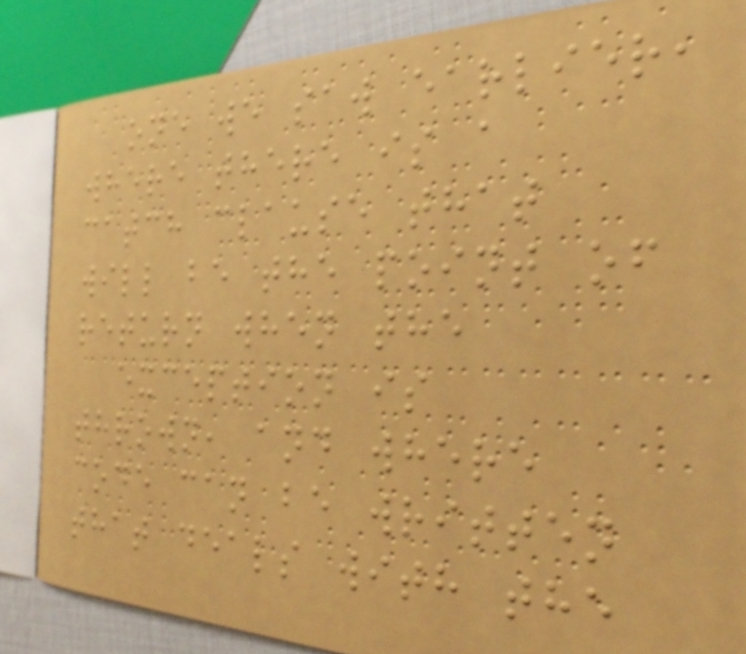one we saw earlier,
where there is a
catch clause that
will be the point of
return when the
exception is
thrown, and where
code can be written
that deals with the
